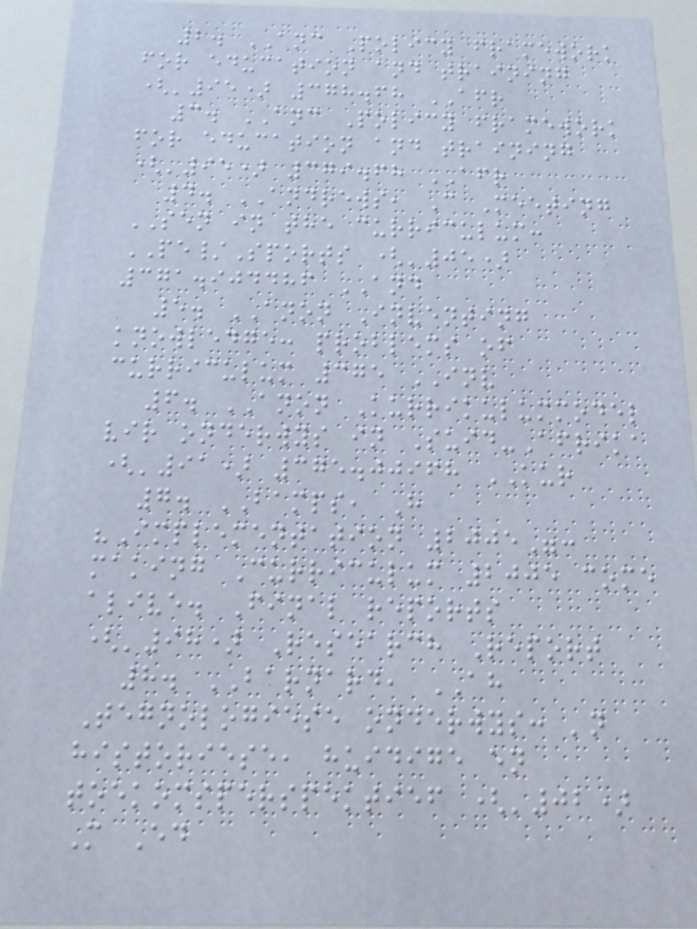2. ANC Policy framework
for education and training
('95) 378.68 AFR
3. ANC Policy framework
for education and training
('95) 379.68 AFR
4. ANDREWS, C Meeting
SEN in the curriculum:
PE/Sports ('05)
371.904486 AND
5. ANON Inventing
knowledge: problems of
curriculum 375 INV
6. ANON Kurrikulummodel
vir onderwys in Suid-Afrika
('91) 375.00968 KUR
7. BAMPS, H
"Implementation 2005":
making Curriculum 2005 come
alive. Final reports
('98) Research Report
8. BARNARD, AH
Tegnologiese onderwys: 'n
historiese, huidige en
toekomsperspektief ('02)
M Ed
